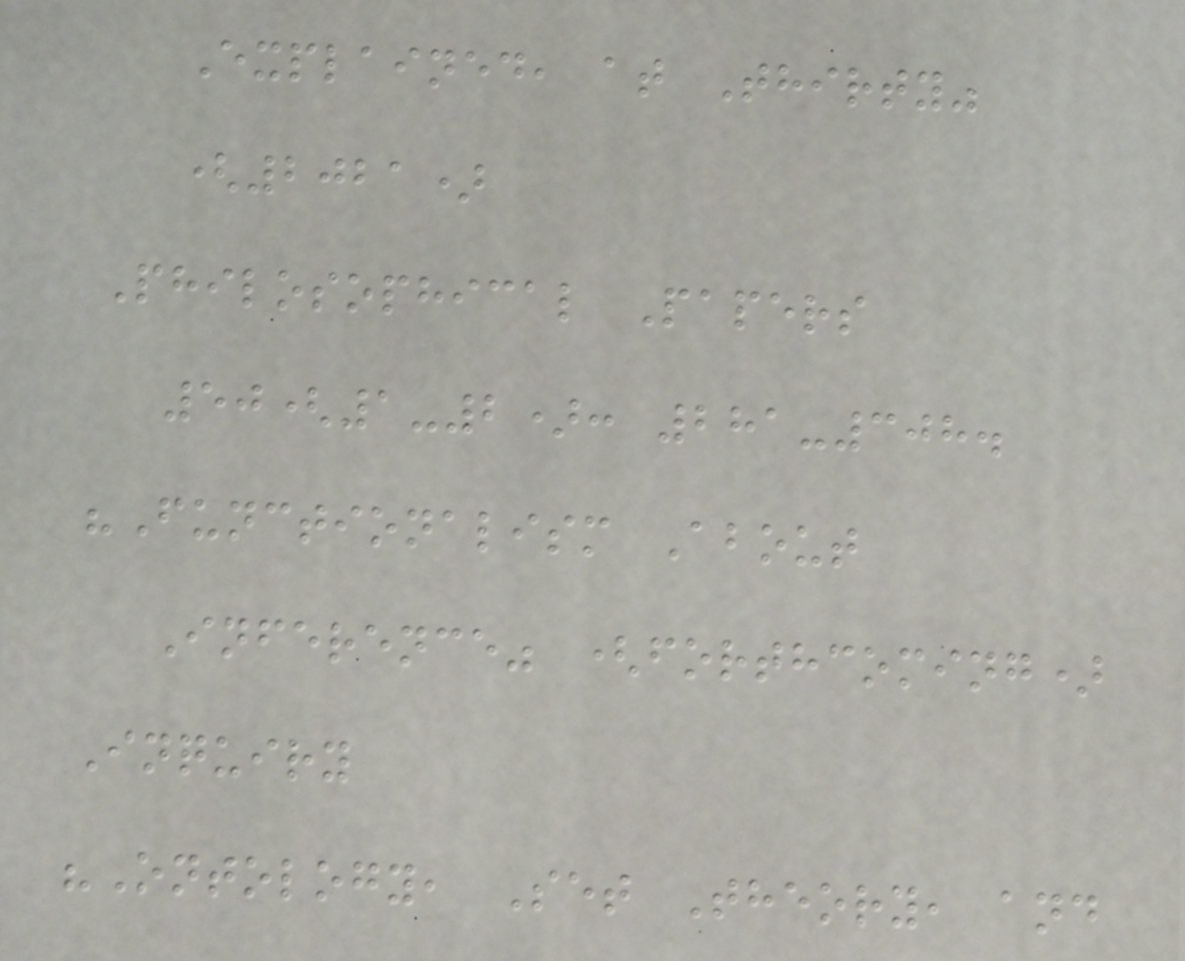Explained, at Thirty"
(2021)
Philosophical Papers
50(1-2): 281-308.
"Functionalism About
Inference" (forthcoming)
Inquiry
"Ontology, Set Theory, and
